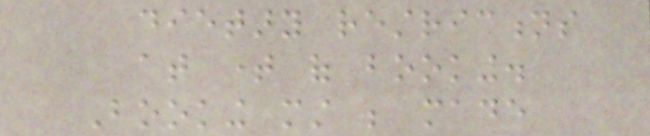dietary restrictions
at time of booking.
Booking must be made
